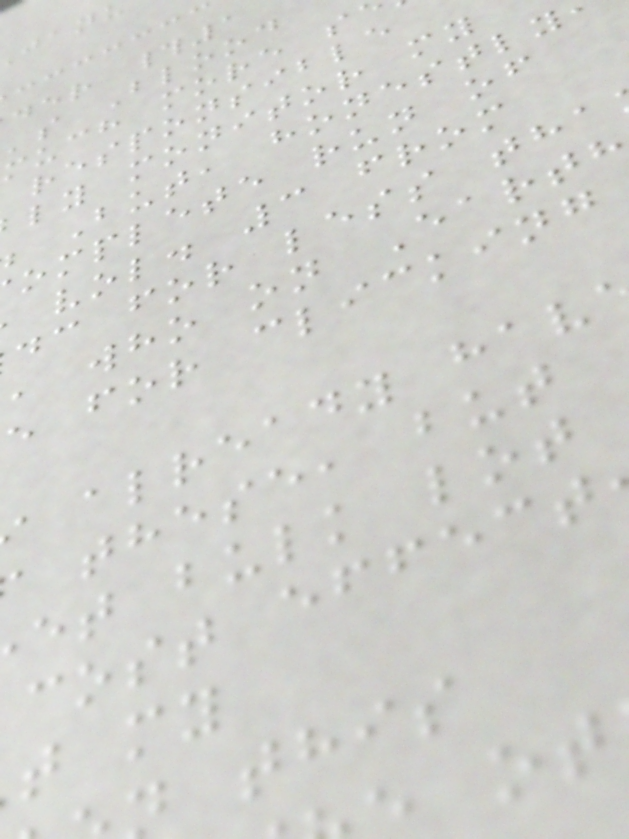der #1
's Blood
much more s
responsible
ly monitor my
But, honestly
omplete run of
vol. 3 from
dc for less tha
, who on Earth
e for clicking
already hav
these, but
et bulk lot
cost effect
